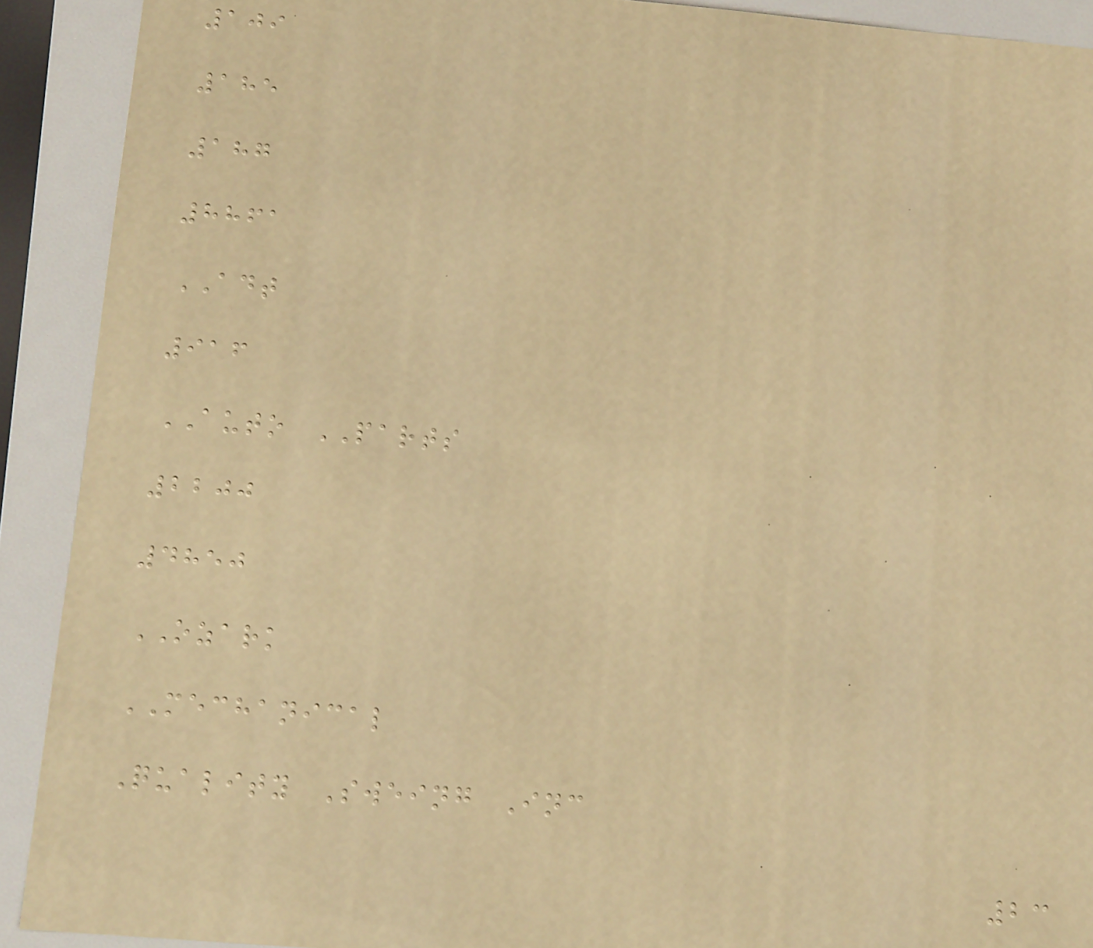109
185
187
8861
ADT
916
AUTO PARTS
2200
4850
OZARK
MECHANICAL
Quality Sweing Inc
23
